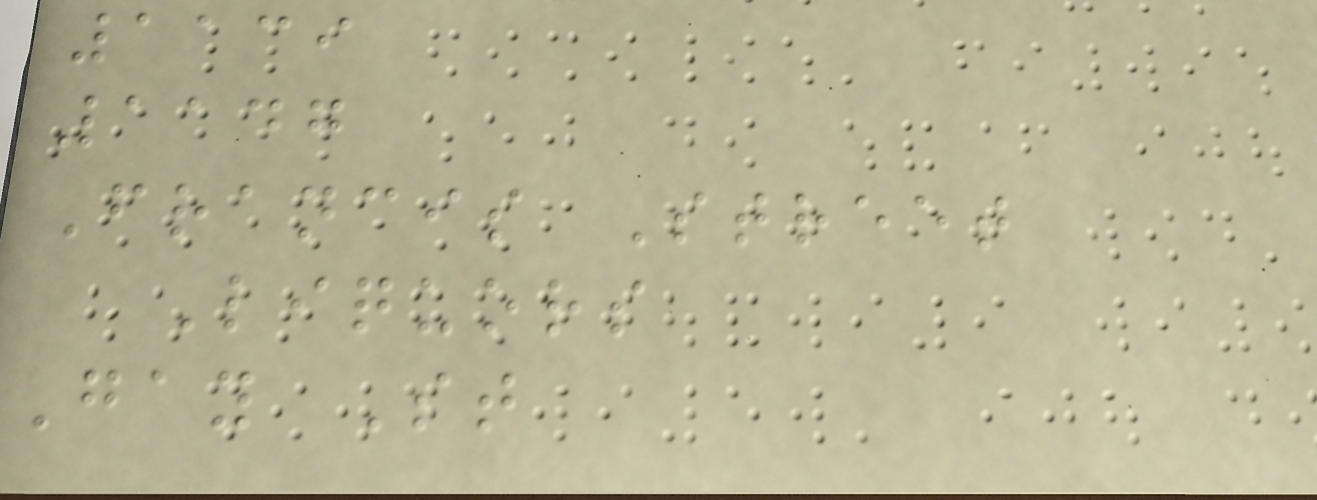1139
1147
Francis Street
Liquors
Gay St
